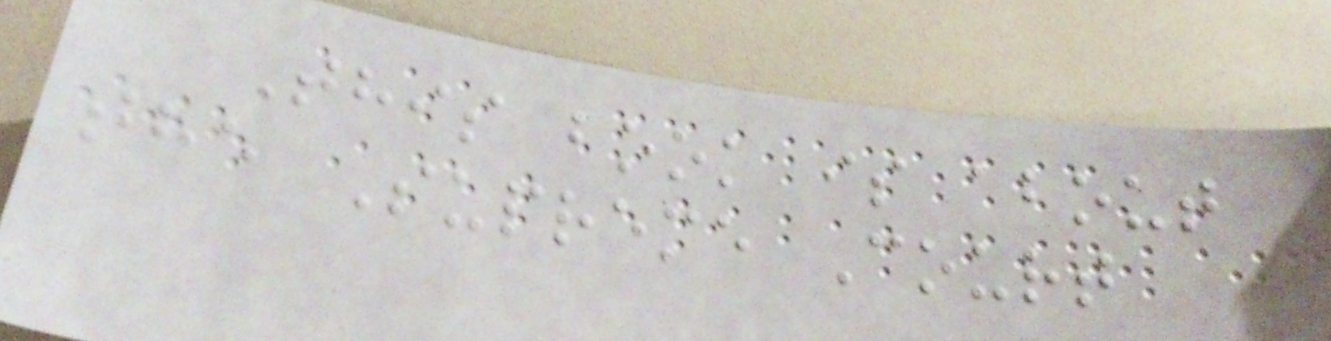This book is about
the Supreme Court
